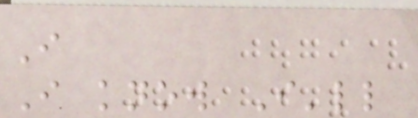I
I know I'll
